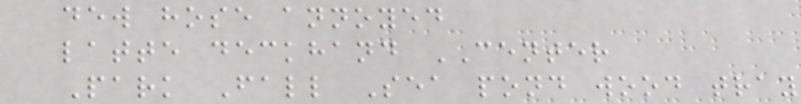dew hose annoyed
latte deckhand CENTER
Park Fall Sea pond wood tray
